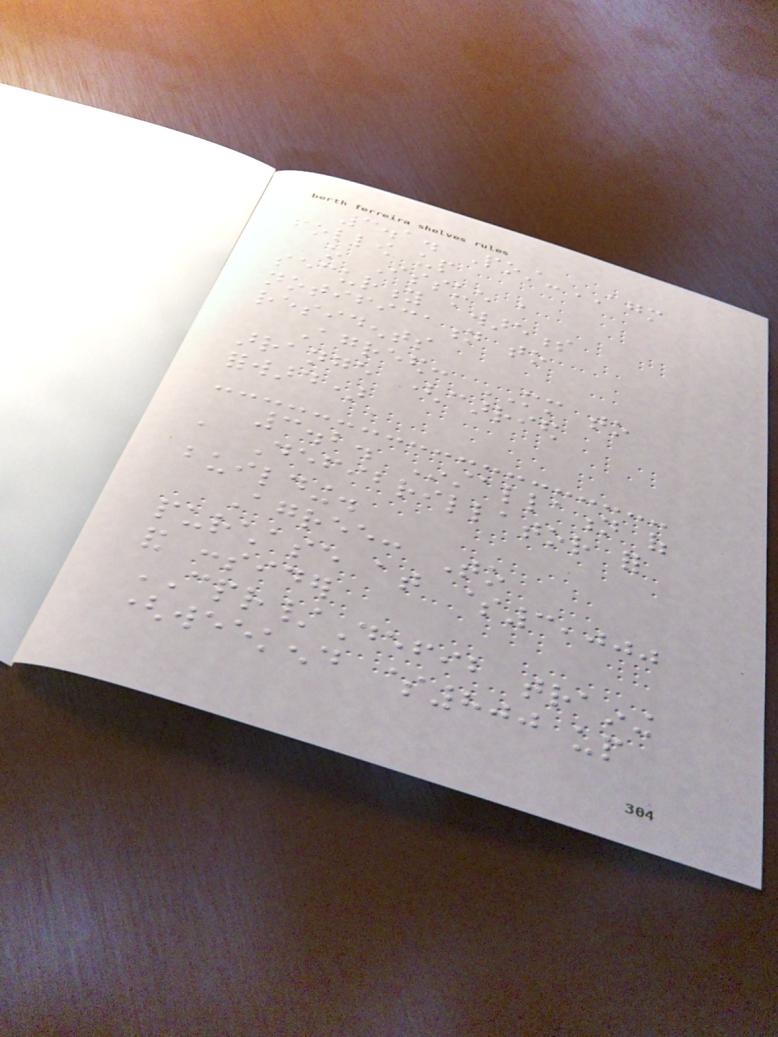3.1. Post-AGM
follow up
o Issue a
security awareness
notification to
residents
Agreed: MM to
arrange (carried
forward)
3.2. Installation of
a Defibrillator for
building.
Agree: To
purchase at $3,000
and consider
CPR/Defib training
(weekend $800 up
